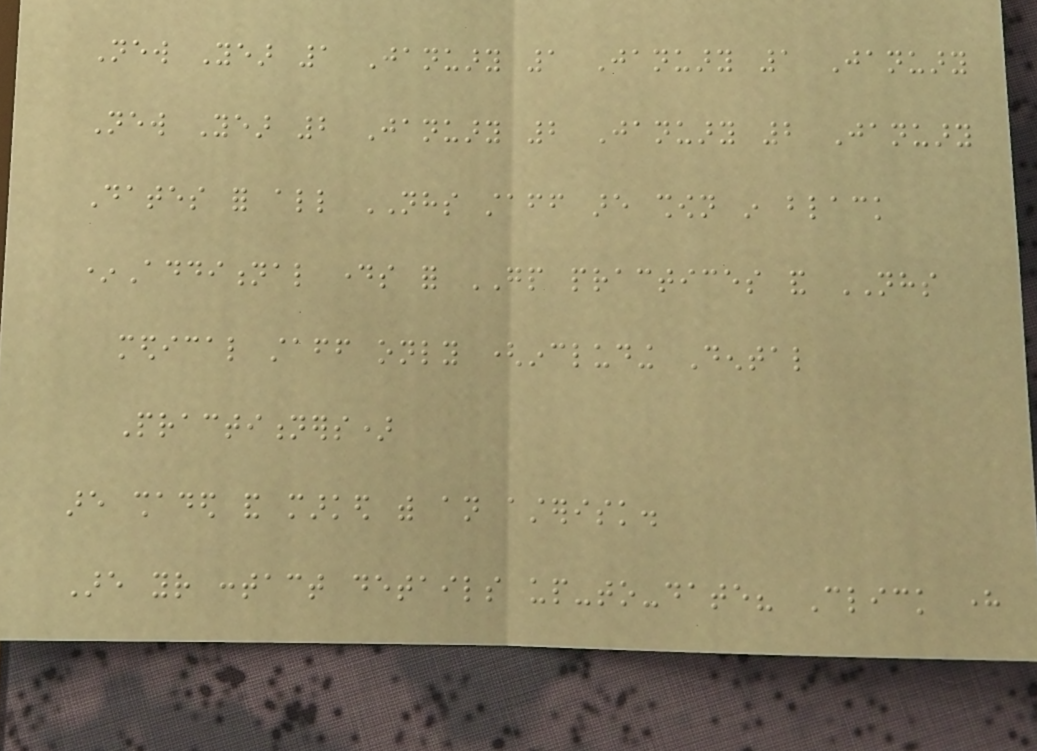New Year 1 January 1 January 1 January
New Year 2 January 2 January 2 January
Dates for all NHS staff are shown in black
*Additional days for GP practices and NHS
medical staff only (including Dental
Practitioners)
are shaded and marked with an asterisk.
Are your contact details up-to-date? Click here
